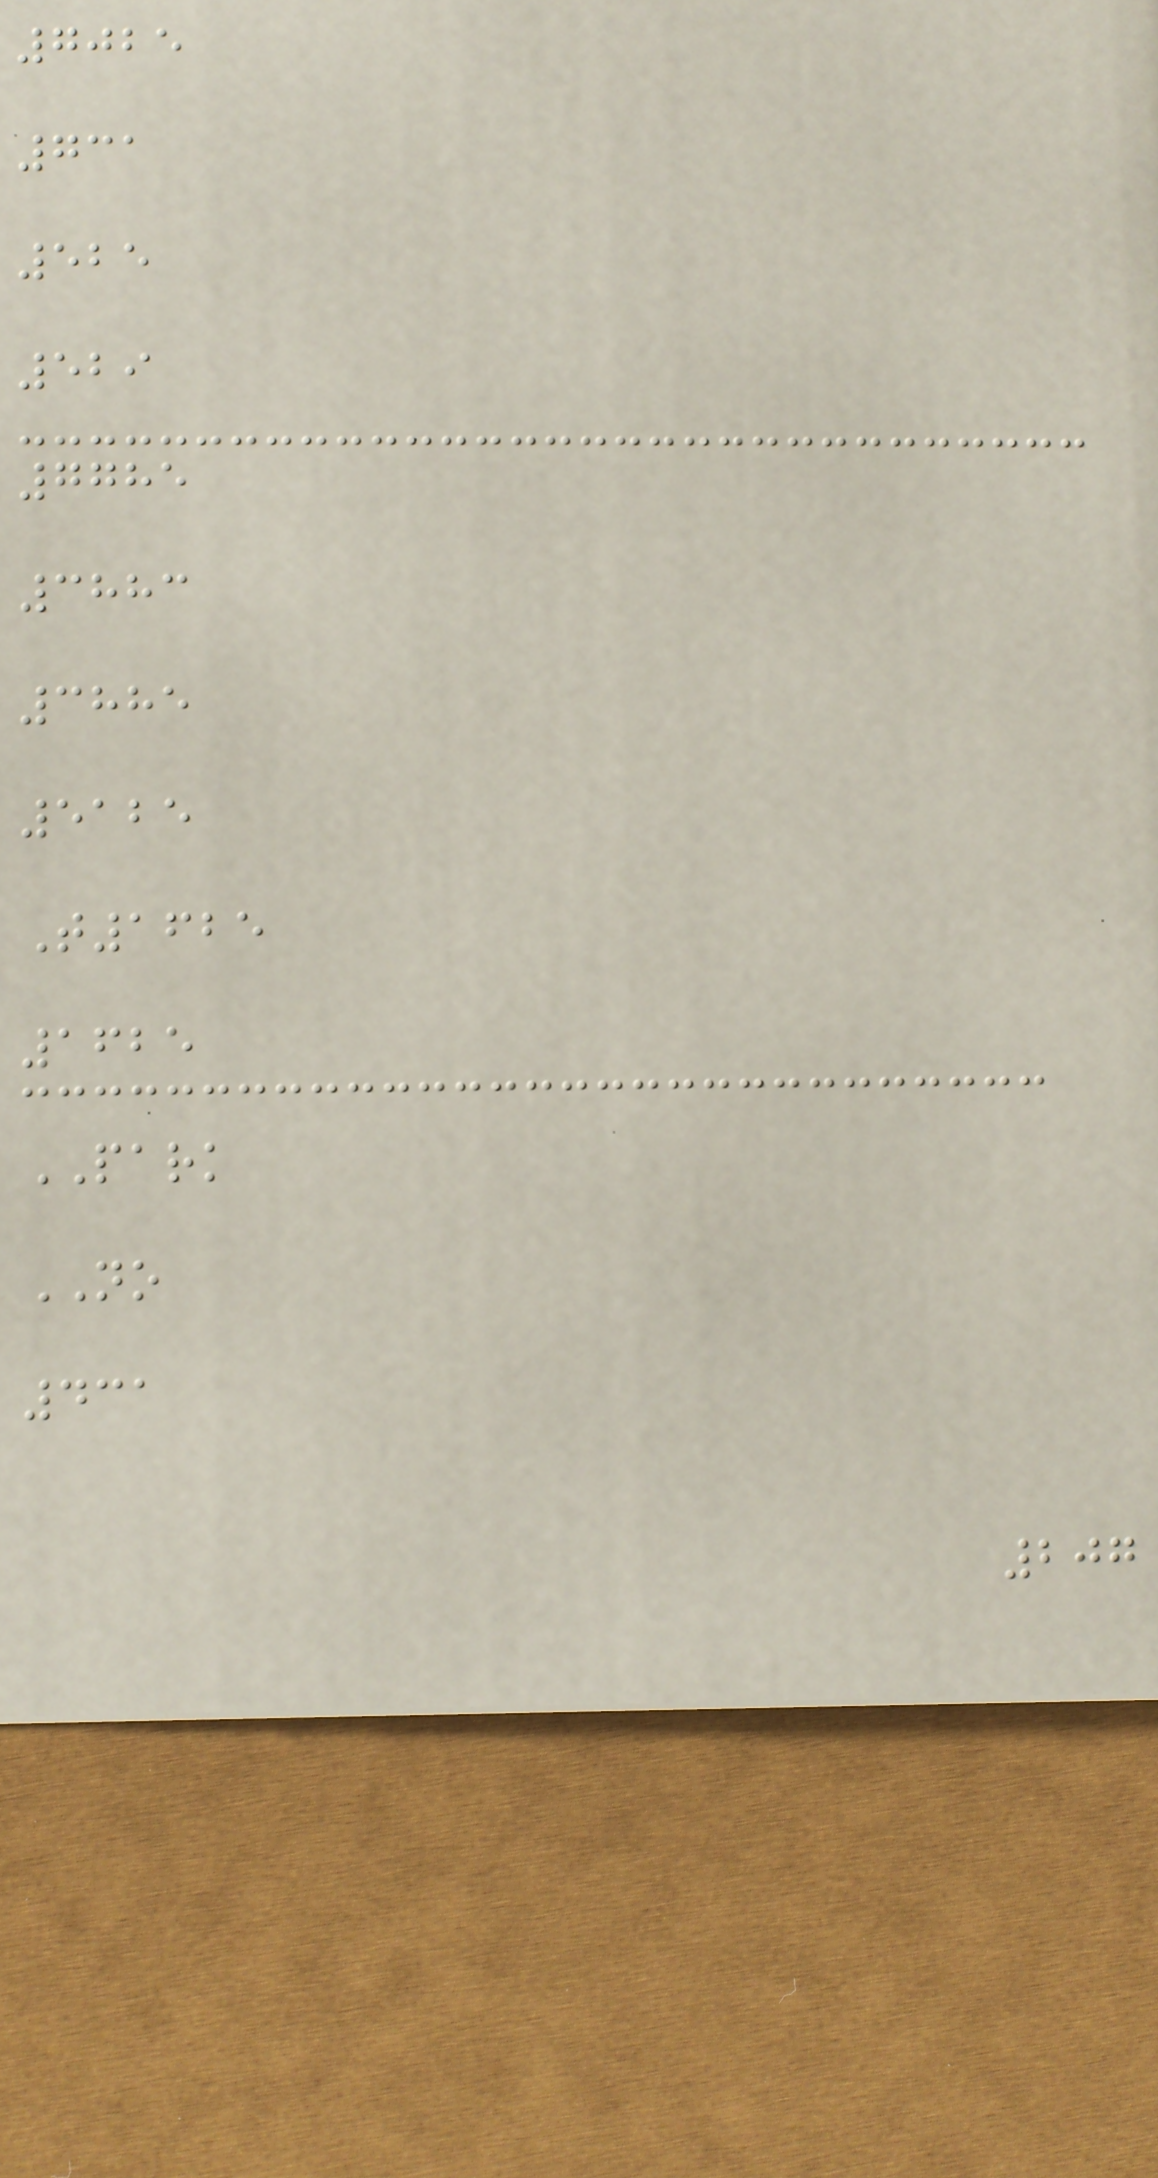7025
731
525
529
7785
3883
3885
5125
T1625
1625
PARK
NO
431
207
